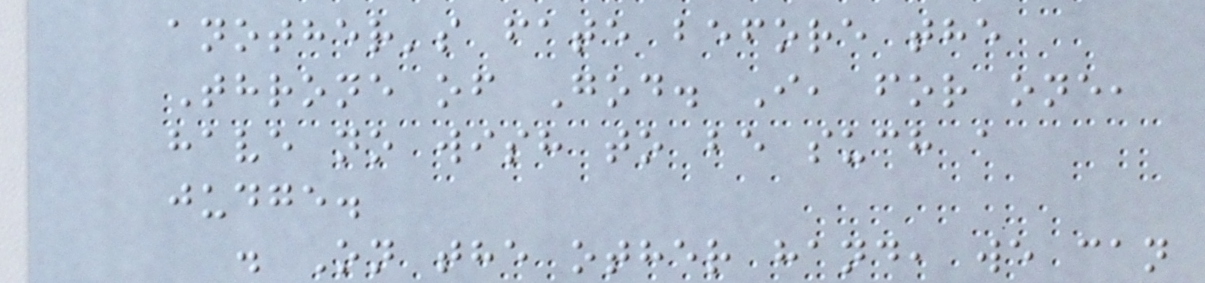another's fate before the
Throne of God. I, for one,
have no wish to be such a
judge.
. On the other hand, we can
